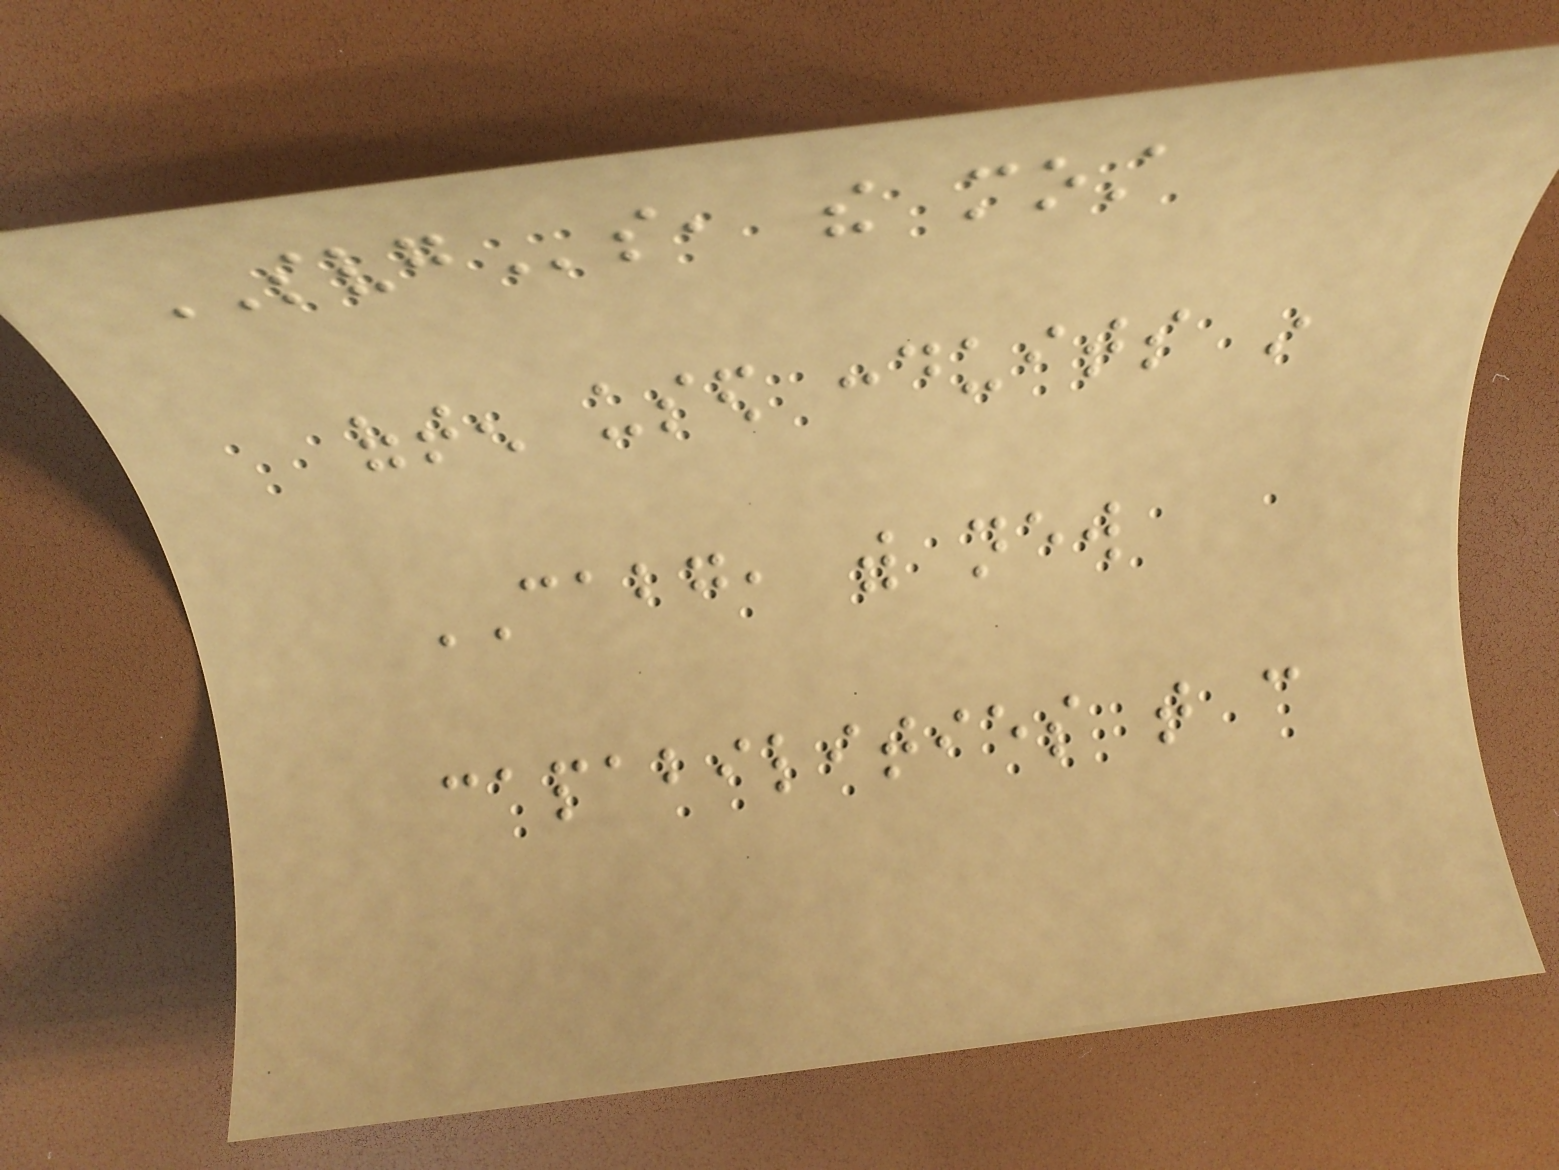SVGs, the most
often used conduits in
CABG, with new
capabilities that can
